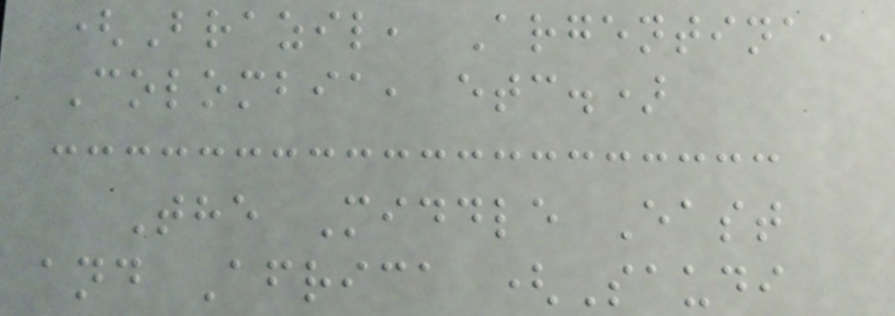(Brazil, Argentina,
Colombia, etc.)
The Middle East
and Africa (Saudi
